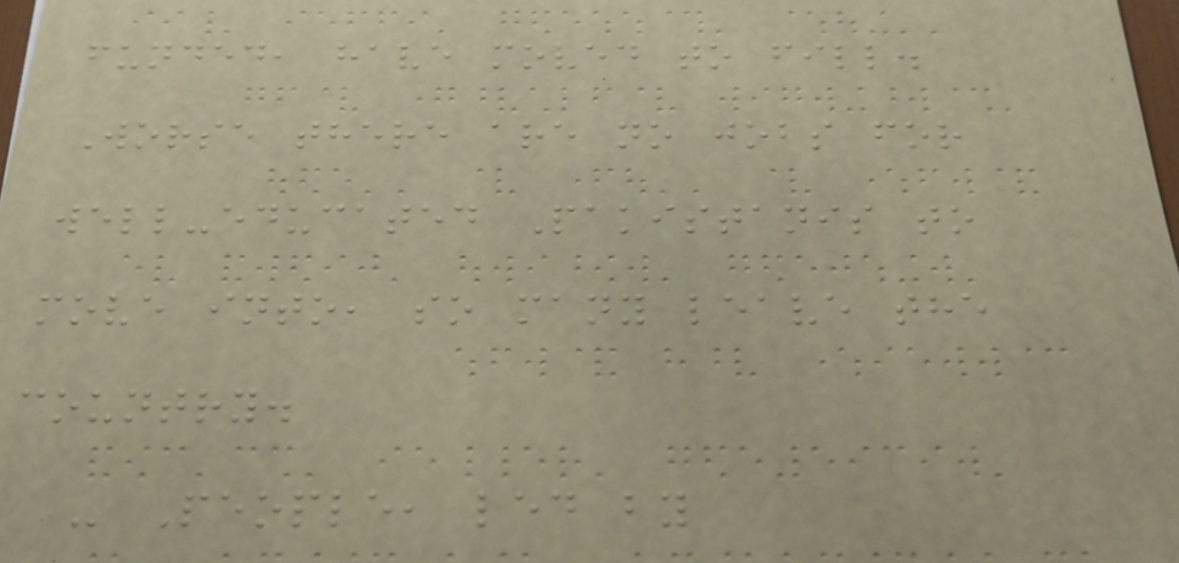funded, have moved to fill.
Worse there are no jobs for
well-educated Pakistanis to
move into, so many leave the
country.
- People, led by
